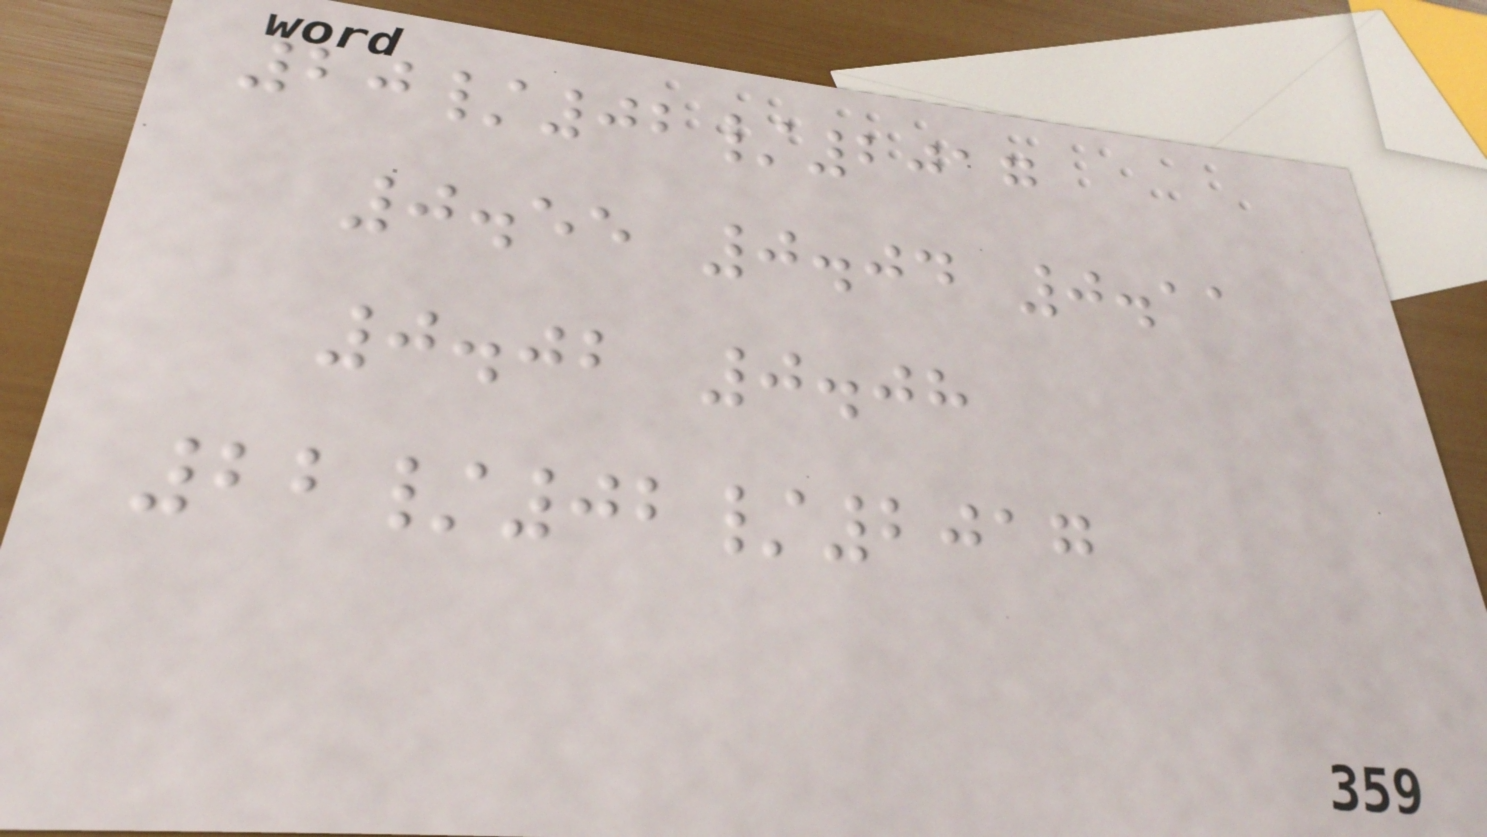20/02/2017
0.55 0.04 0.11
0.02 0.08
22/02/2017
